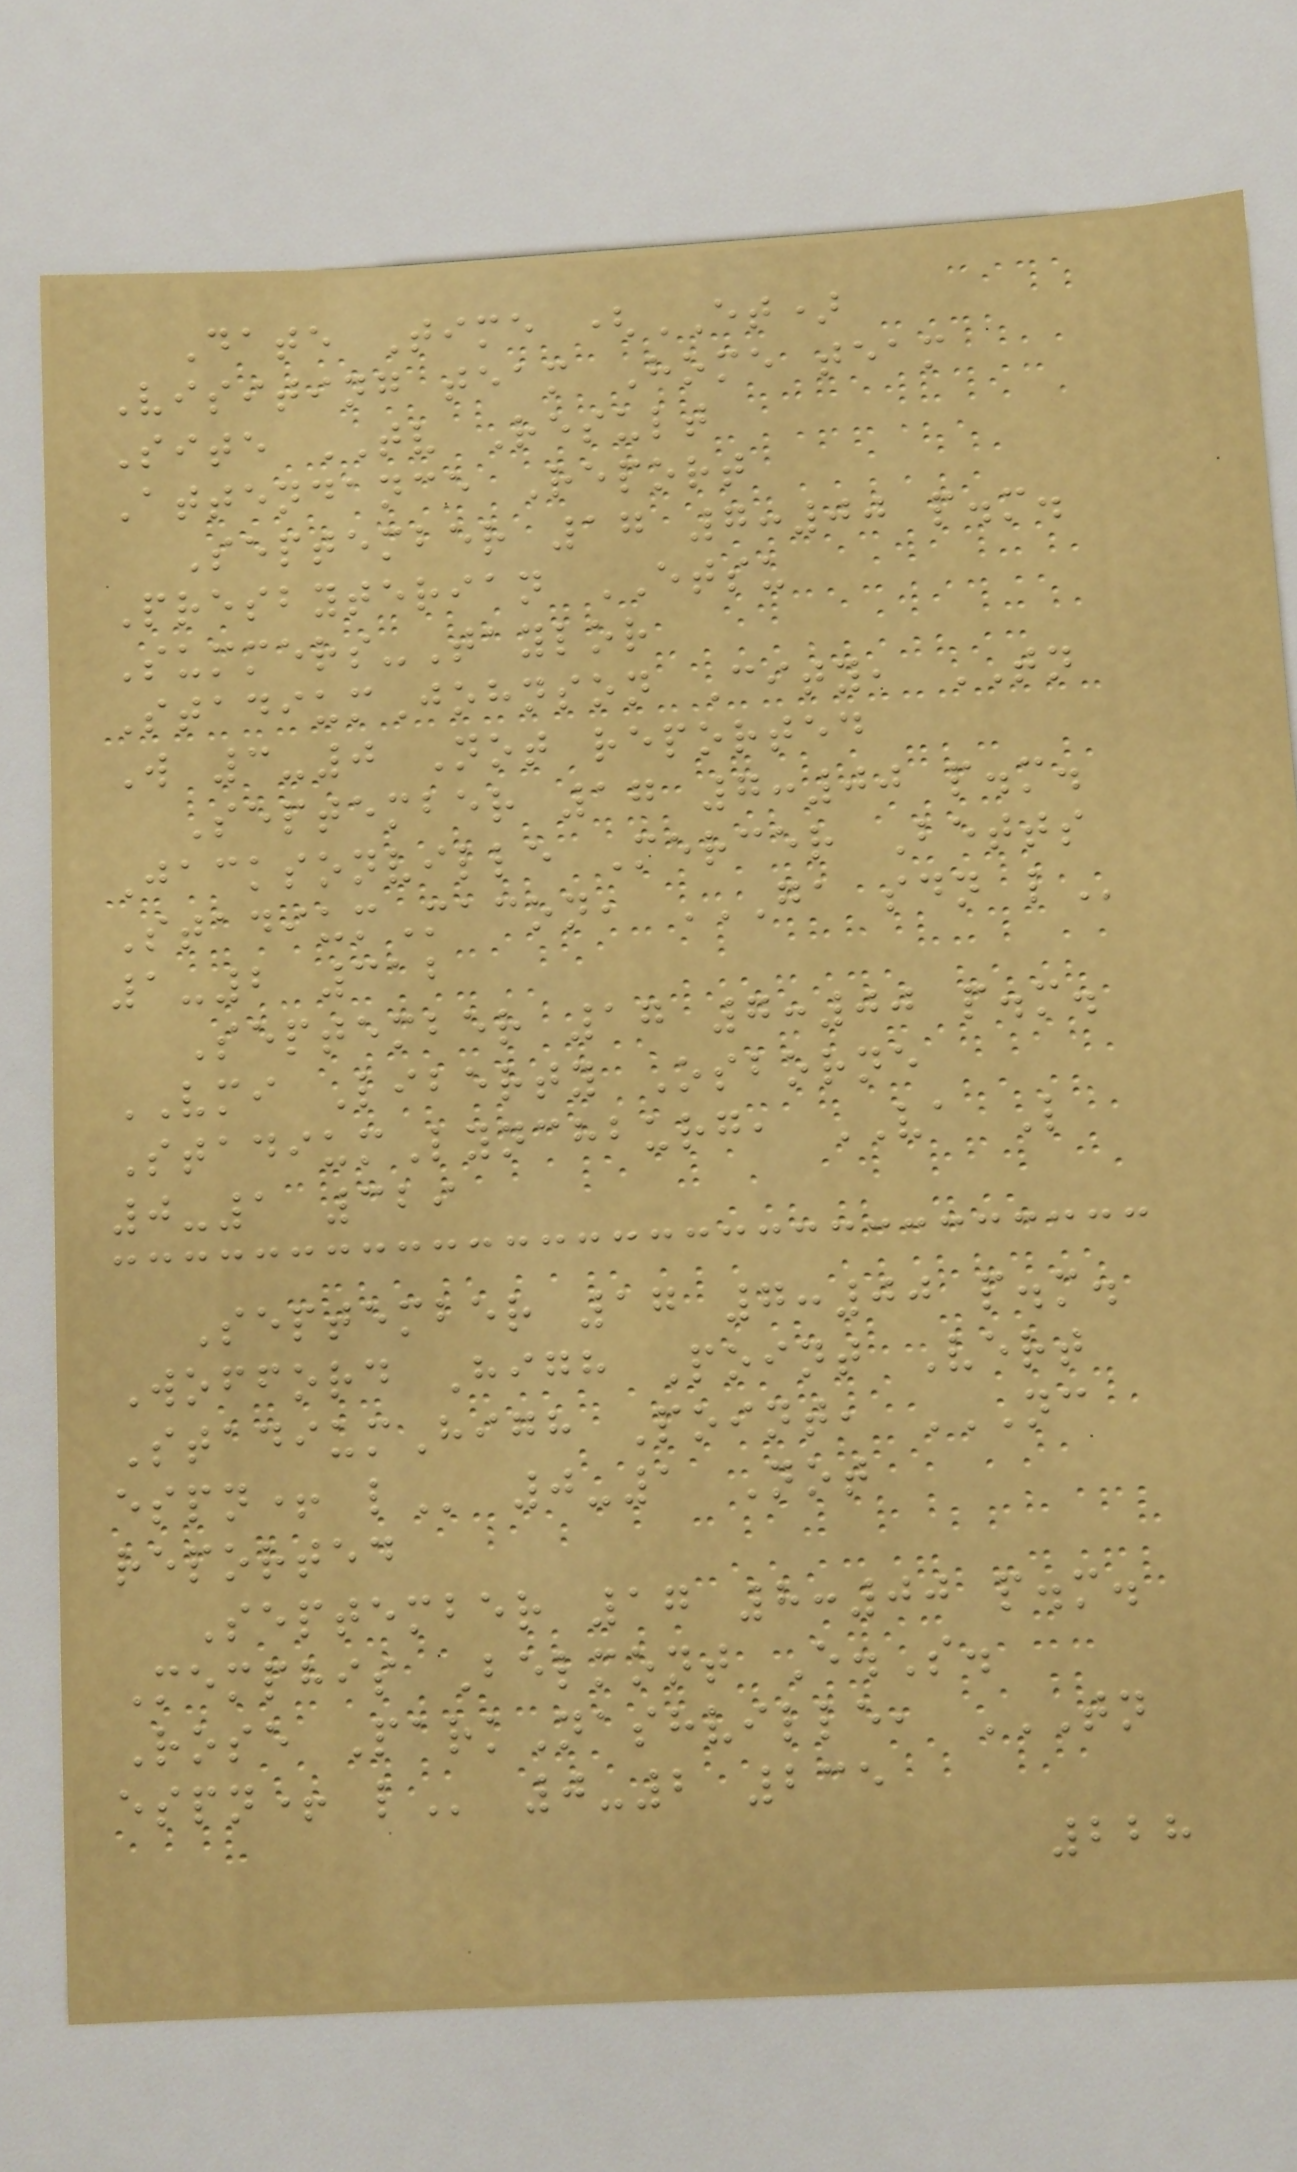Date Time (ET)
Visiting team Home team
Site TV Result
Attendance Report
September 17 7:00 p.m.
Presbyterian ETSU
Summers-Taylor
StadiumJohnson City, TN
W 3-0 Not reported
September 17 7:00 p.m.
Jacksonville Mercer Betts
StadiumMacon, GA SDN L
1-2 312
September 17 7:00 p.m.
VMI Liberty Osborne
StadiumLynchburg, VA L
0-1 329
September 17 7:00 p.m.
Wofford High Point Vert
StadiumHigh Point, NC
ESPN+ L 0-1 Not
reported
September 17 8:00 p.m.
Memphis Belmont E.S.
Rose ParkNashville, TN
ESPN+ L 0-2 235
228
